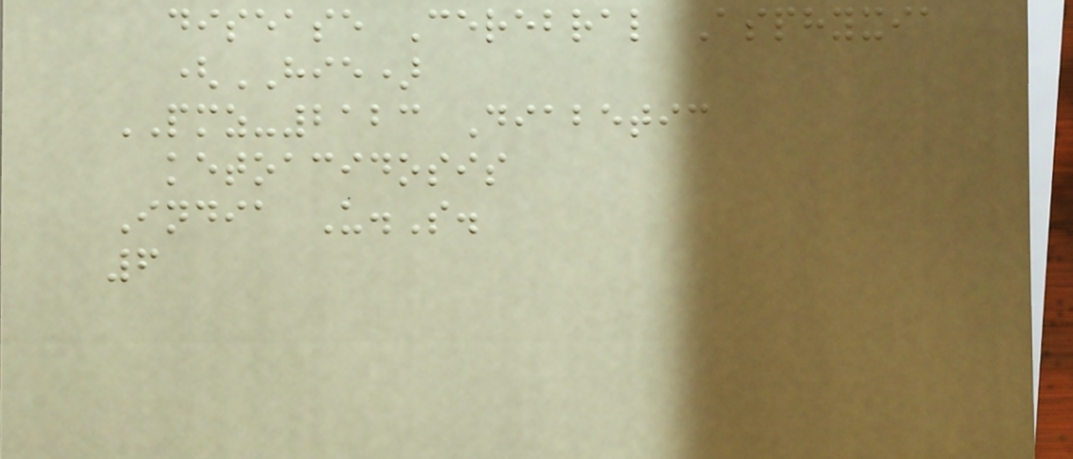disease Cerebral Asphyxia
(HIE)
PMZ-2123 Diabetic
ketoacidosis
India U.S.
6
